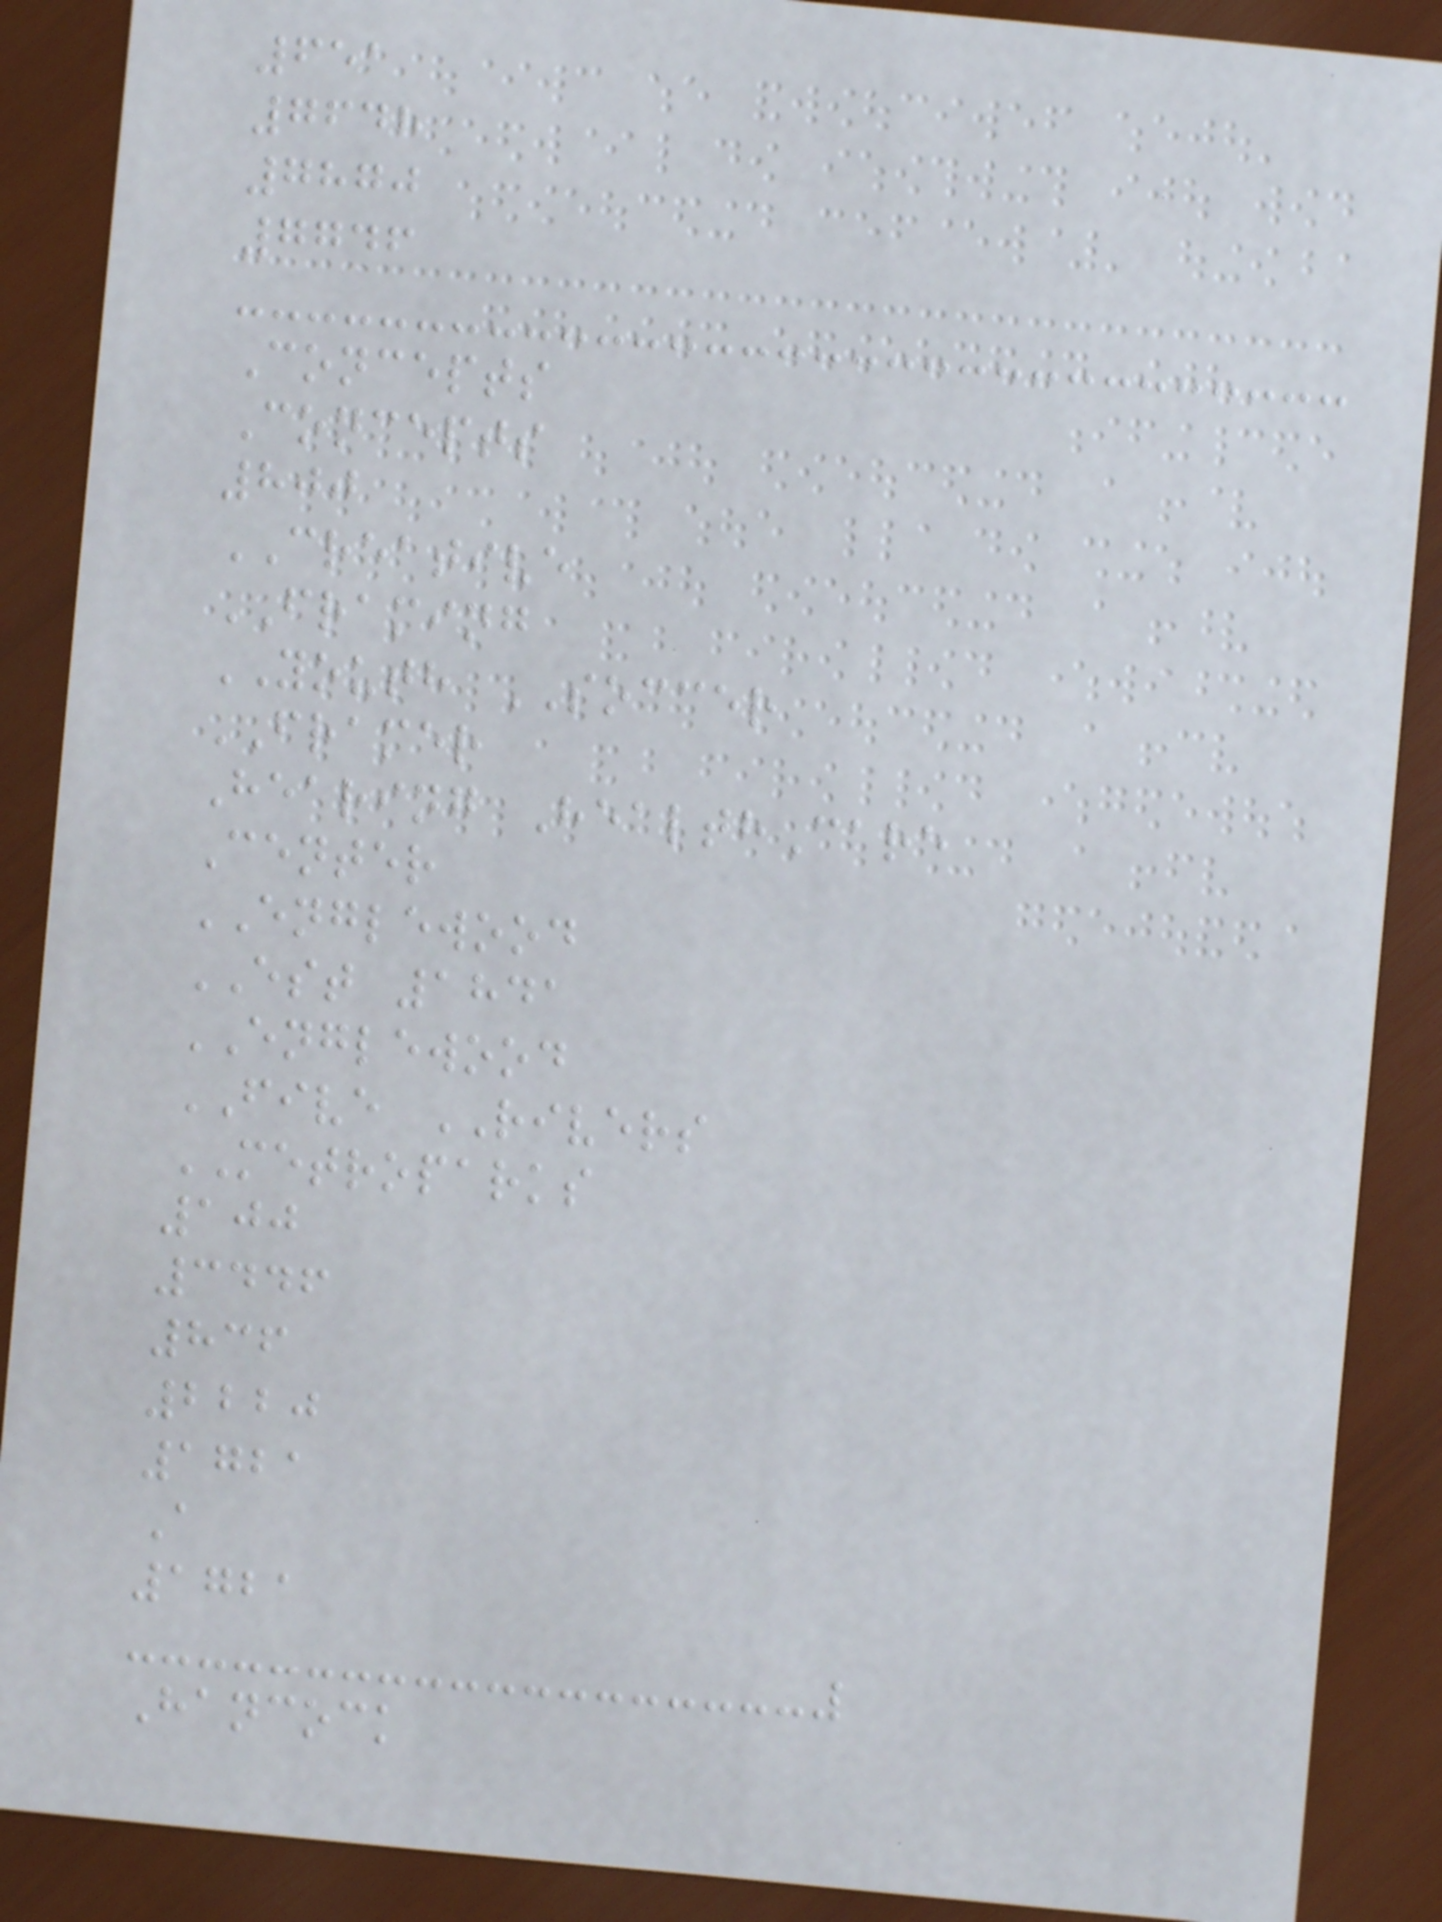651
7648
7870
7746
Concepts
Concepts
800
CREATIVE
FRAMING
YOUTH SOCCER
FRAMER
Hearing HealthCare
Center
ENGLEWOOD
EST 1841
ENGLEWOOD
FIVE RIVERS
METROPARKS
100
3446
836
2220
1721
A
1721
Hancock
